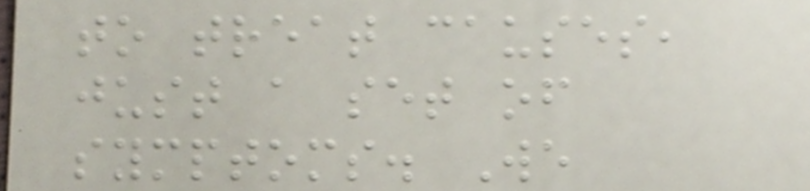to treat causes,
just a set of
symptoms. We
